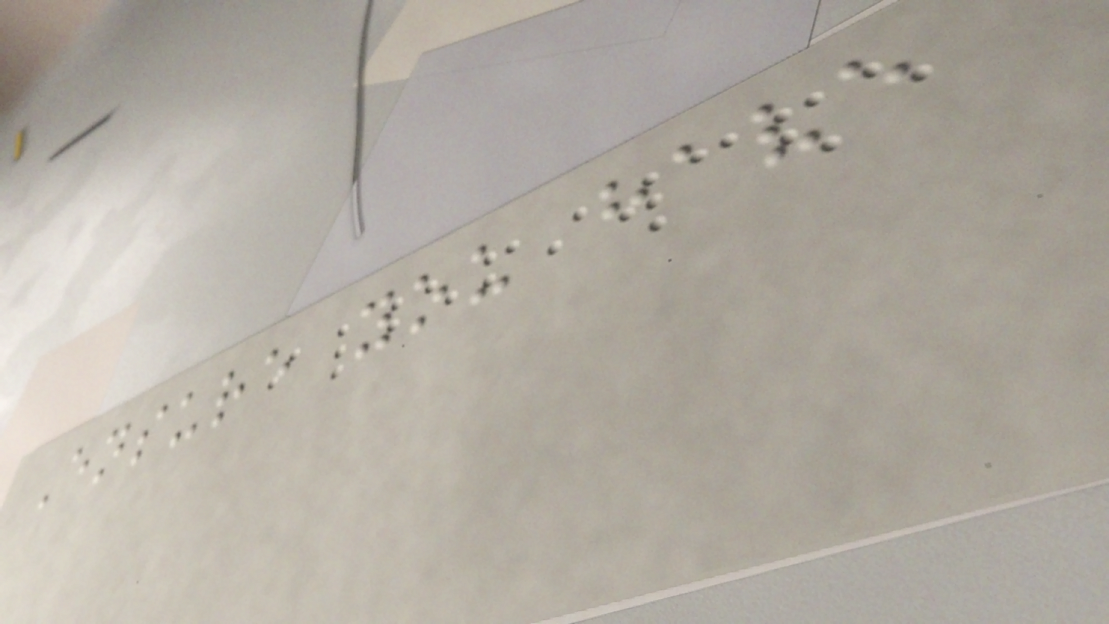Ensure you have
